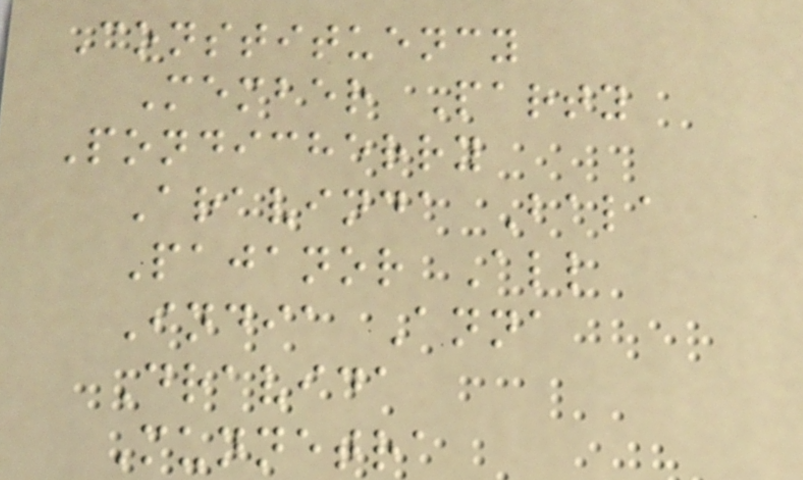Constituency
Member Party
Pondicherry
Aravinda Bala
Pajanor All
India Anna
Dravida
Munnetra
